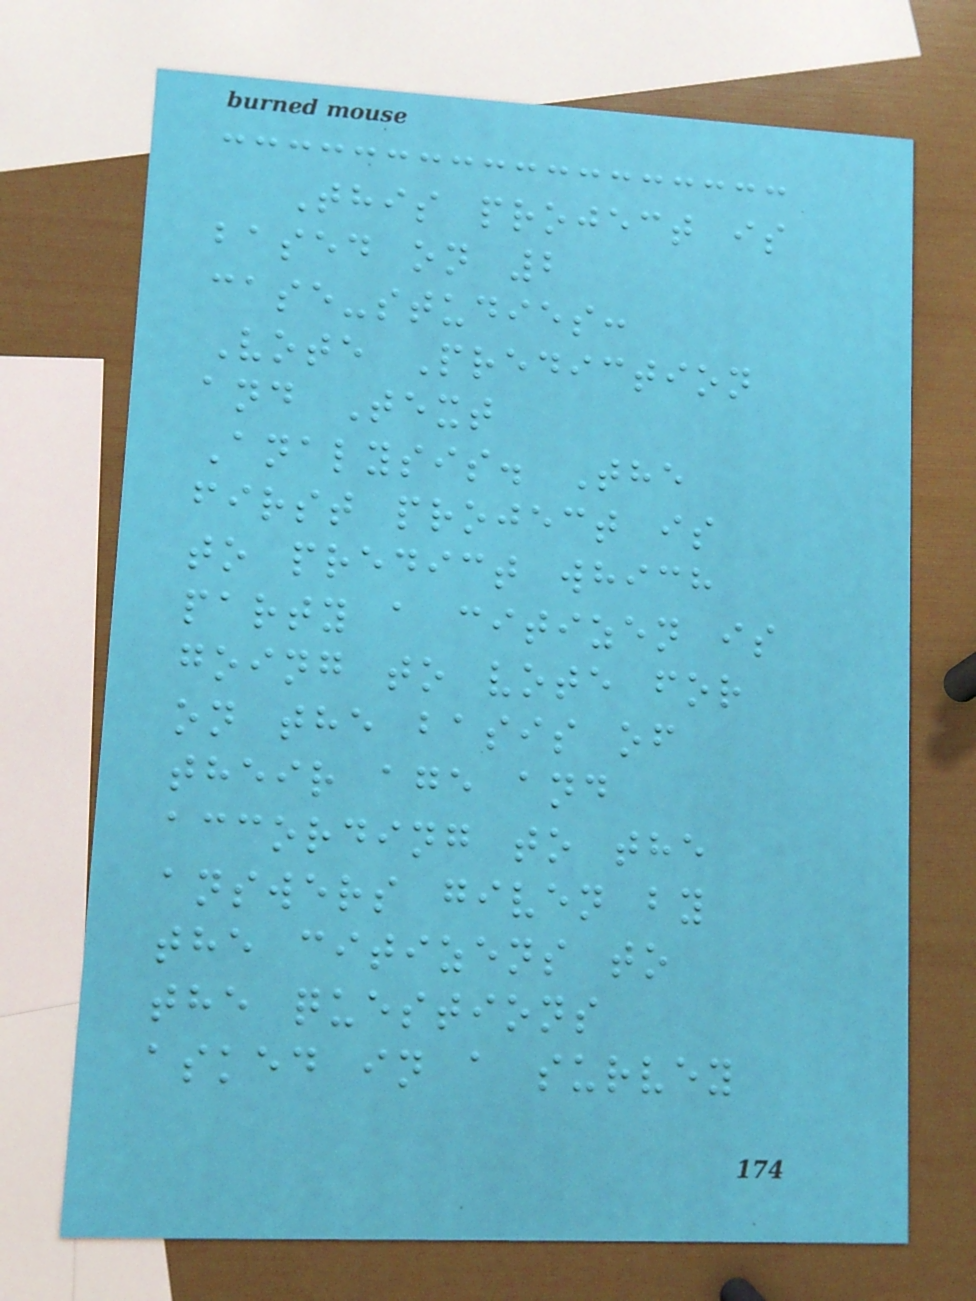This project is
based on 2
case-studies:
Vote Prediction
and Text
Analysis. The
first project is
to predict which
party a citizen is
going to vote for
on the basis of
their age and
according to the
answers given by
the citizens to
the questions
asked in a survey
